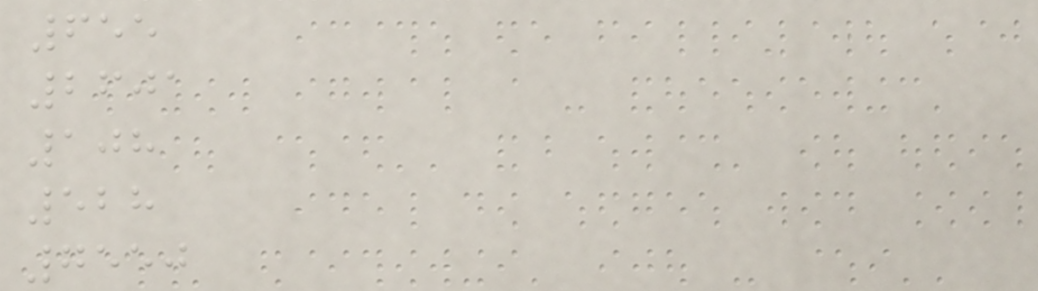655
2601
108
528
7550
